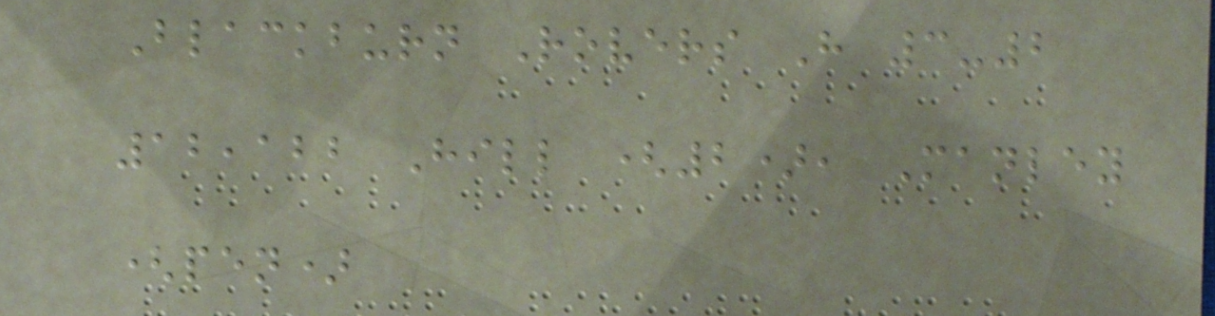Blackburn Rovers H 3-2
12,122 Hill (2), Manley
(pen)
